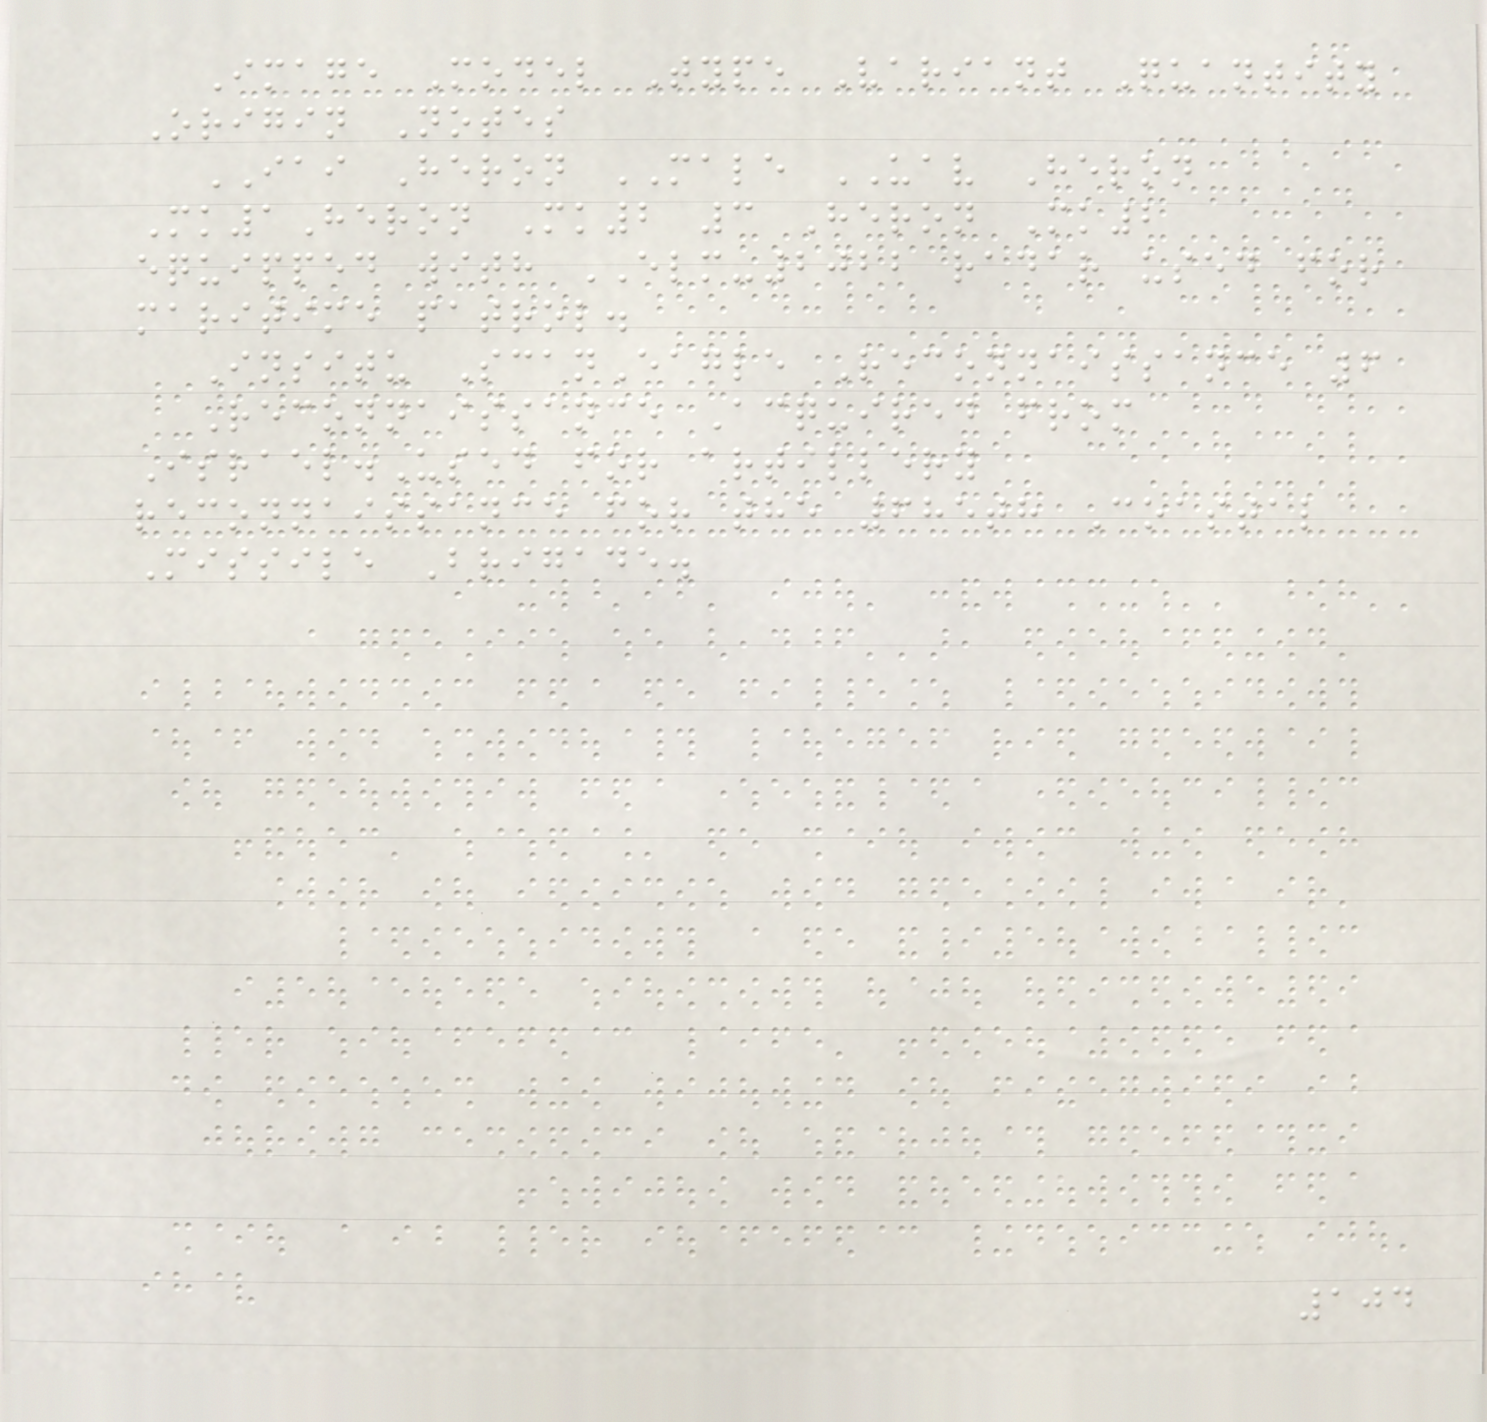Image Model Type Variant Quantity
Origin Notes
IAI Heron MALE UAV Heron
Mk1Heron Mk2 3 Heron Mk2
equipped with ELM-2022 radar used for
maritime patrol.
Insitu ScanEagle Reconnaissance 6
Reconnaissance Acquired from
Israel.Used for artillery
reconnaissance for the 685th Coastal
Missile Brigade.
104
